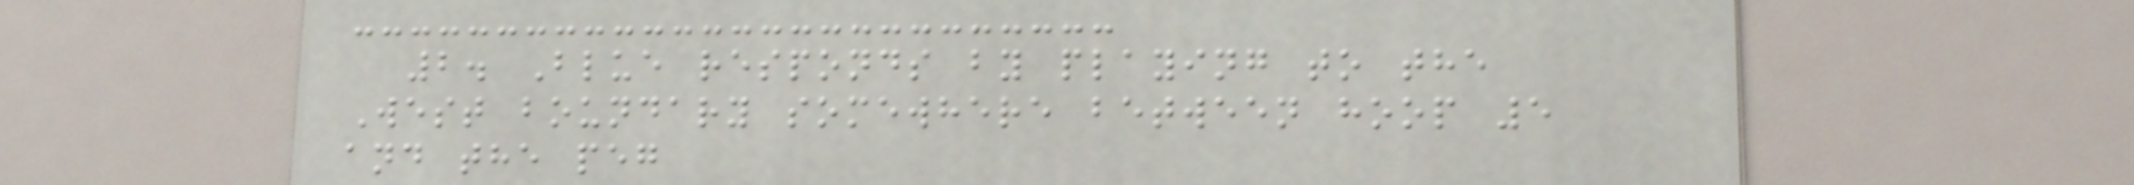2. Blue responds by playing to the
West boundary somewhere between hoop 5
and the peg
